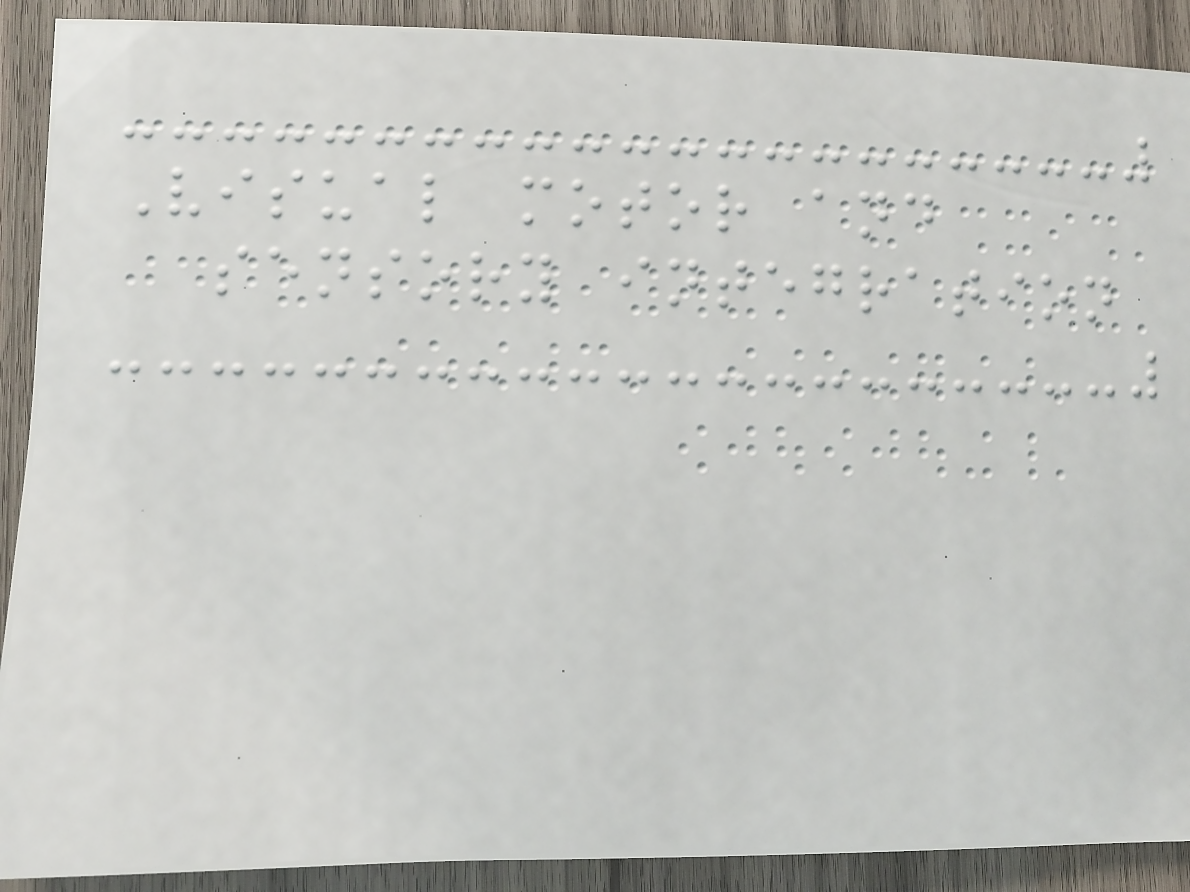Visual motor and
sensory integration
